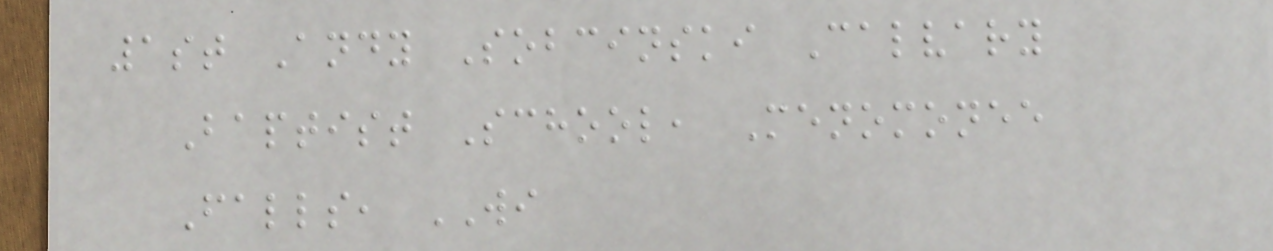1st Andy Sobcinski Calvary
Baptist School, Menomonee
Falls, WI
